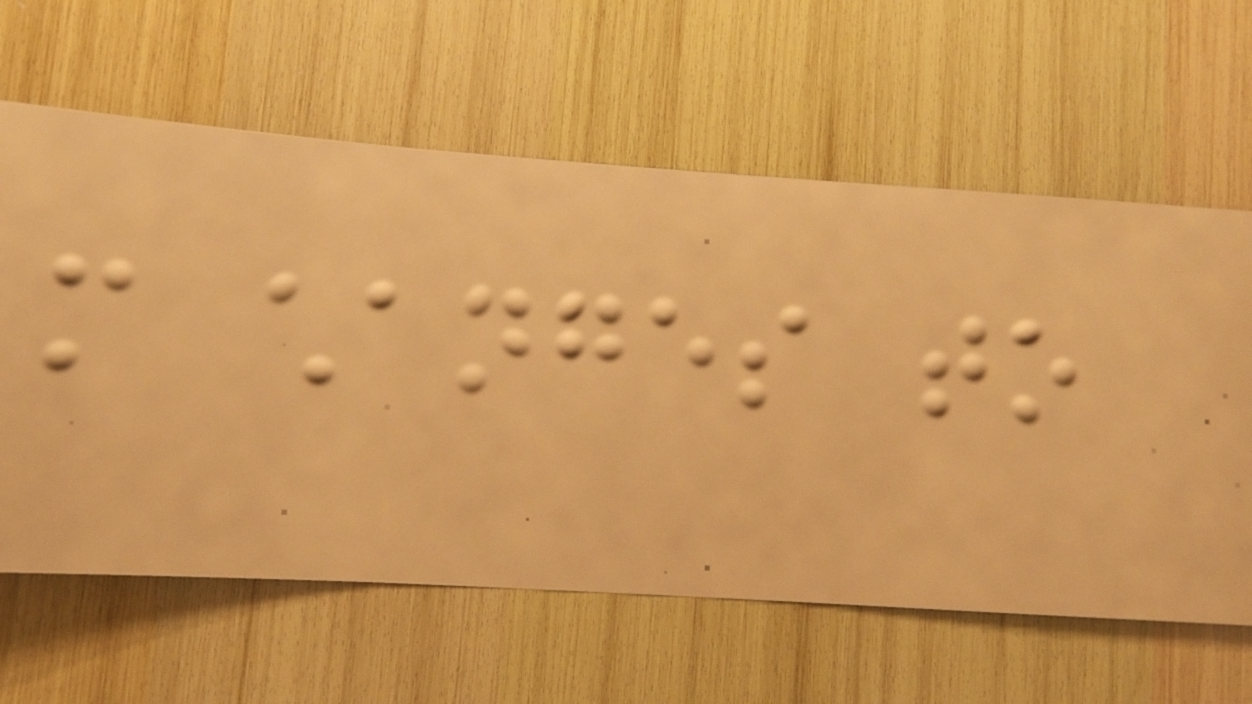more changes to
